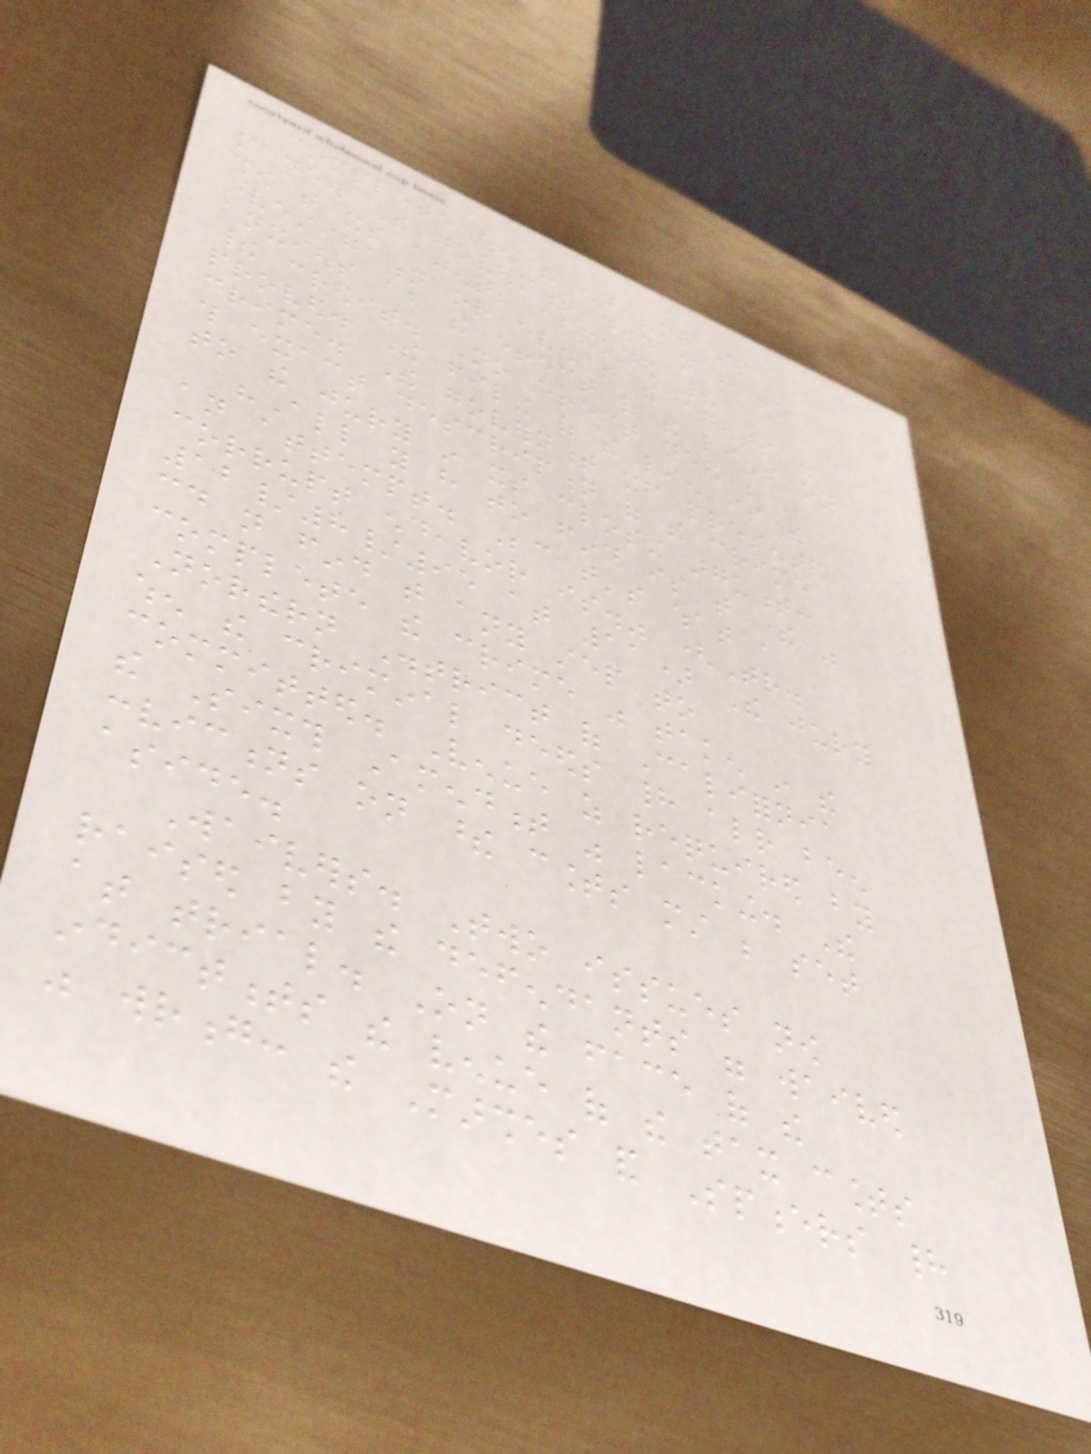complete when the endeavor is
made. The government did not have to
show that its agents abandoned their
investigation or even that the agents were
anxious about the effect of the liens on
their credit. No effect need be
proved. The filing of the lien is the
crime. The government itself presented
this exact description of the crime
to the jury in its closing argument:
"All you have to find is that there was
an attempt. Because that's what a
corrupt endeavor is." (Tr.
12/8/95 at 11) The jury
could not find that any step to
complete the crime was taken in the
Northern District of California
when the criminal deeds had already been
committed. Venue as required by
the Sixth Amendment was lacking. The
convictions on these counts must be set
aside.
Waivers. Two issues now
raised by the defendants were waived
at trial. On the face of the
indictments the venue of the tax counts
was wrong: the Marshes and Spencers had
